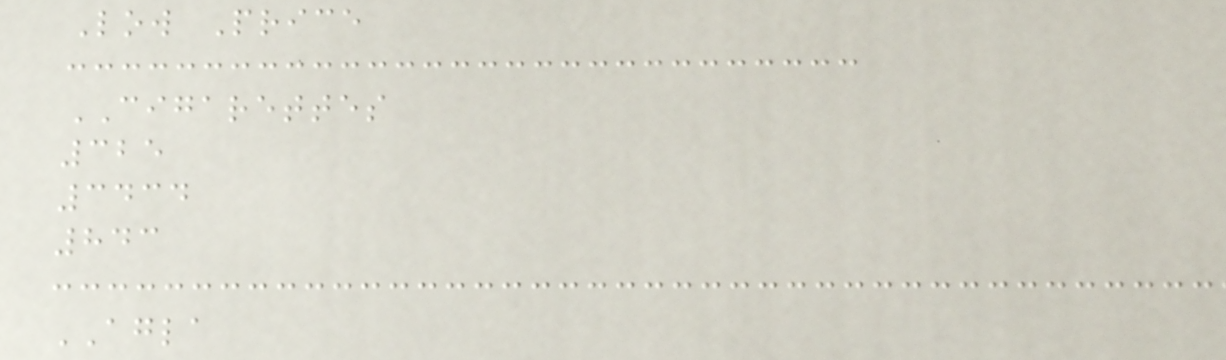Low Price
CIGARETTES
325
3434
843
AGLA
